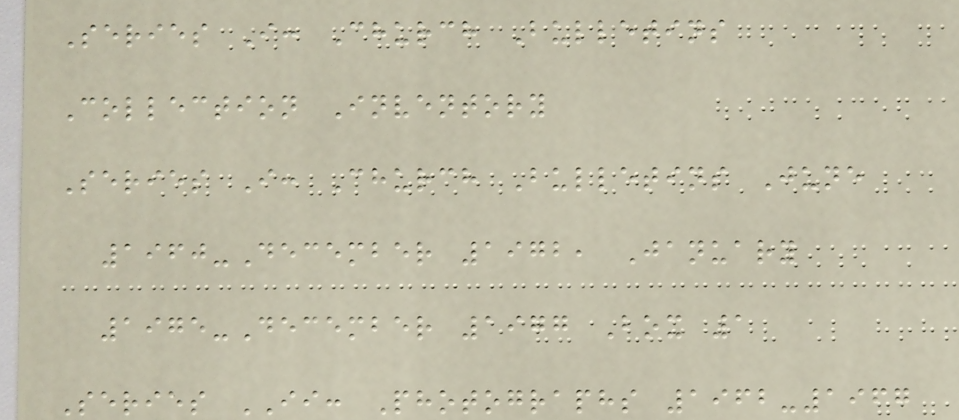Series I: Church Bulletins
Collection Inventory
Series I: Church Bulletins June
1960-December 1972, January
1975-December 1977 Box 1
Series II: Photographs 1962-1967
